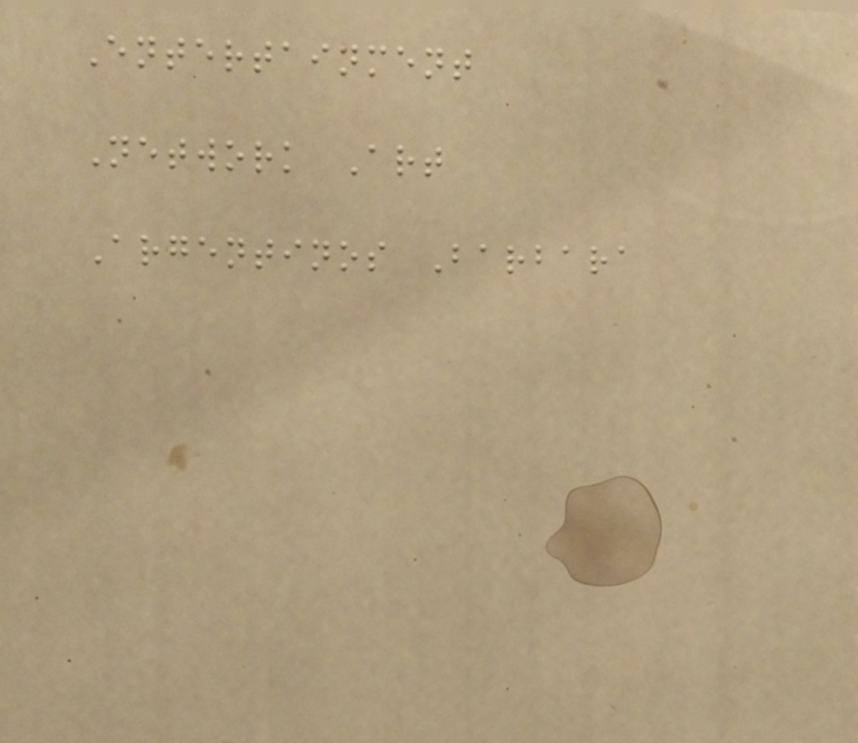Entertainment
Network Art
Argentinos Barbara
